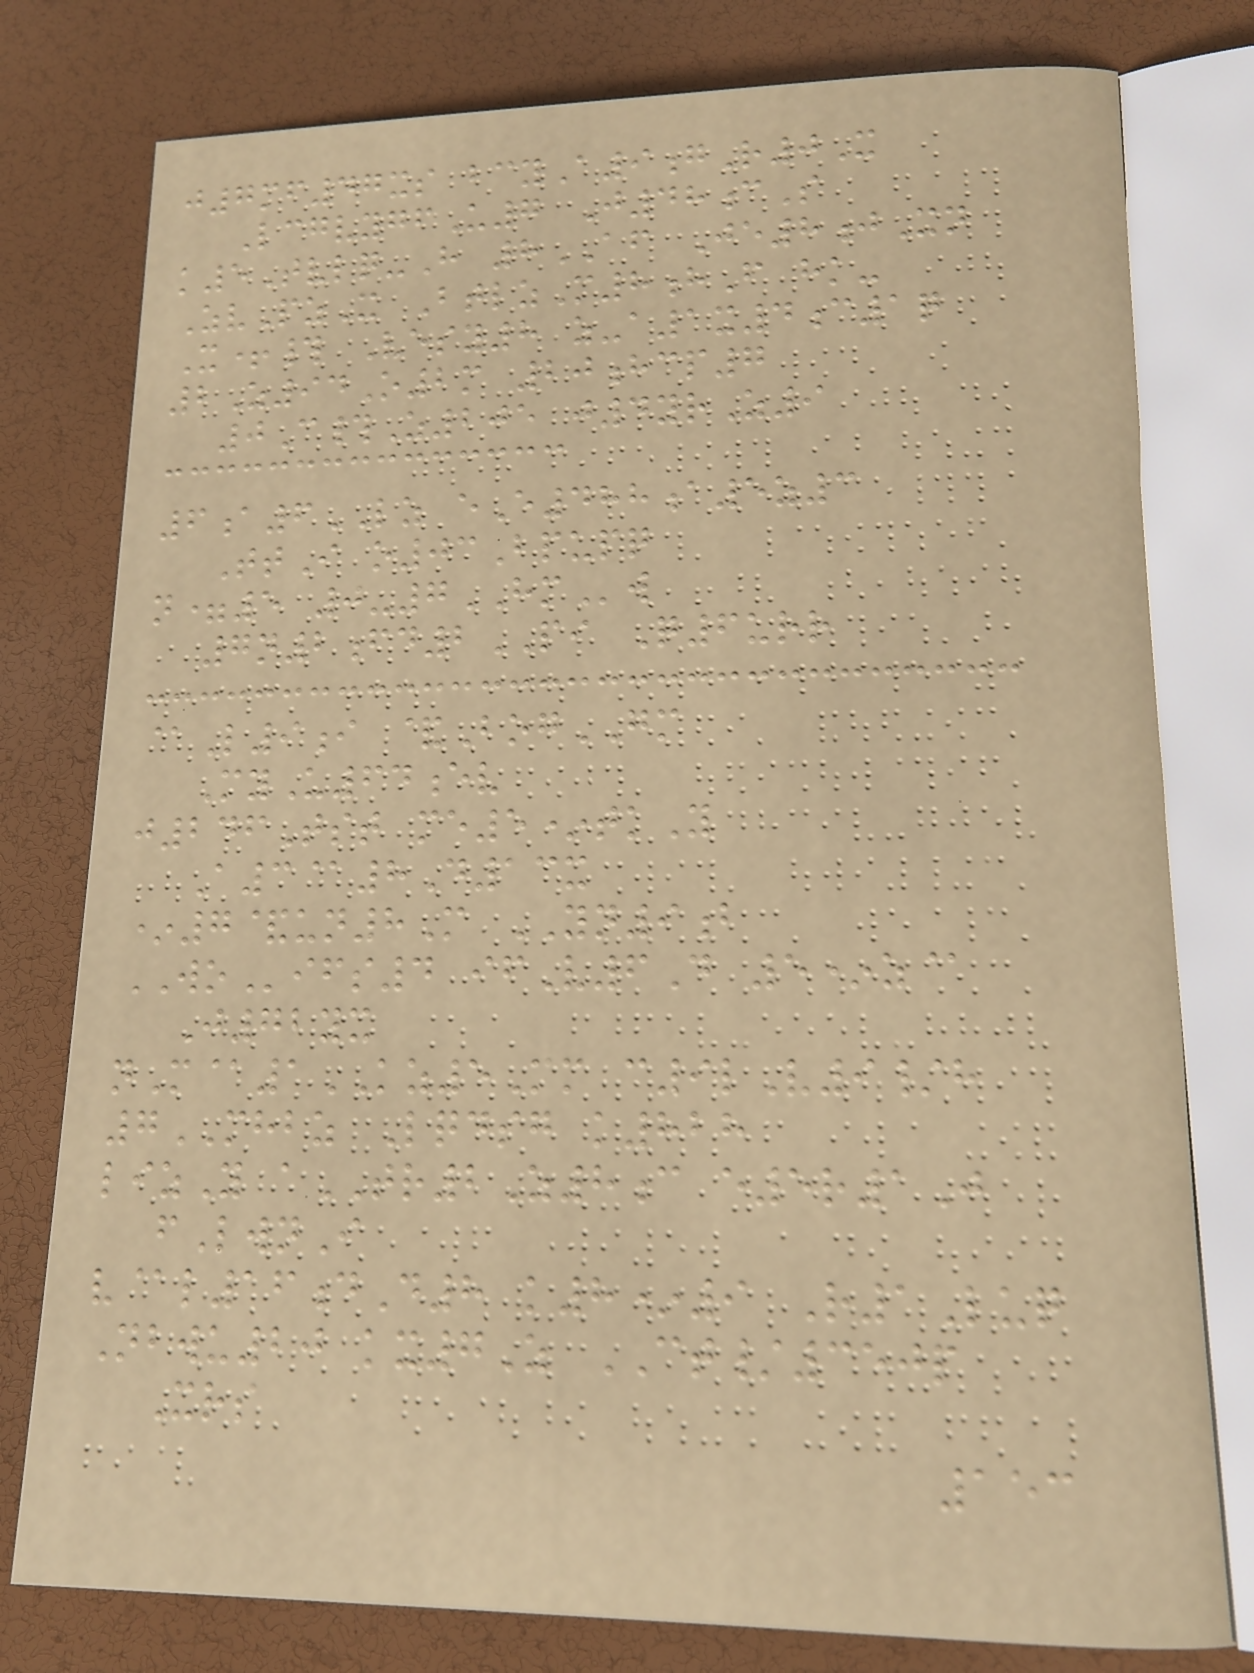j7mf47xs bcyA9gR0X
LcgvygfU7 J48cS
k5Tvlq-H 8AF Je8jXn
ZvPzX BtlzM8hF hk-
X+# Vesy8 z-a1x4c1q
2Z94O2m 20hcp7
0C#Z205 j4yrZ9
6a6LZ eE488a5z3
TtI o03Bpupq
n=5 0-7HMw
7n2fd2PI Q6urr
@L9i &BogGM
MyU64ev
j246Tst me5*tkY
A3@8D13x
*7&un8M YN9b
WOifs4 ifV6D 5*z@
J72yx
nM@1KZ5Mm c9lV9/h
7MHBZ Lqdsg k828
lizY aTR2Z8c e5r1J
fLwnI
v@l16dD8 k8*9 R1Luq
Nbwu20 kx7Z CT/350p
Xrs
153
